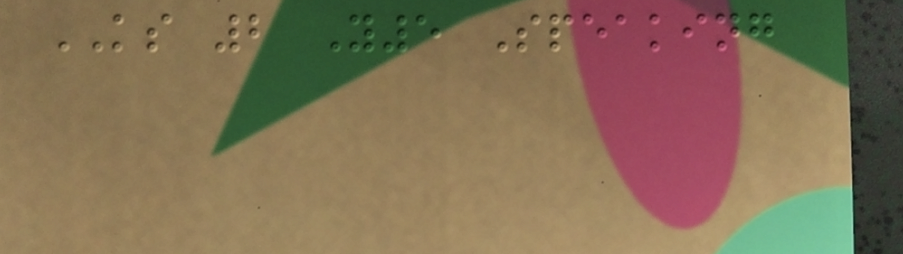KS 2 Y5 Speaking
